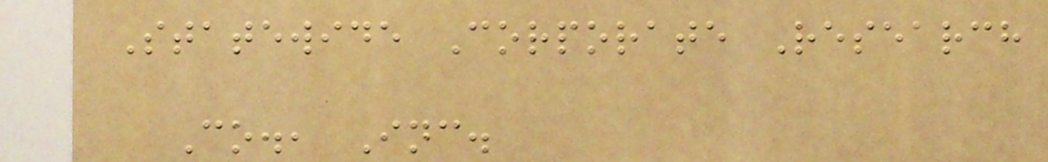Statewide Corporate Research
Co., Inc.
